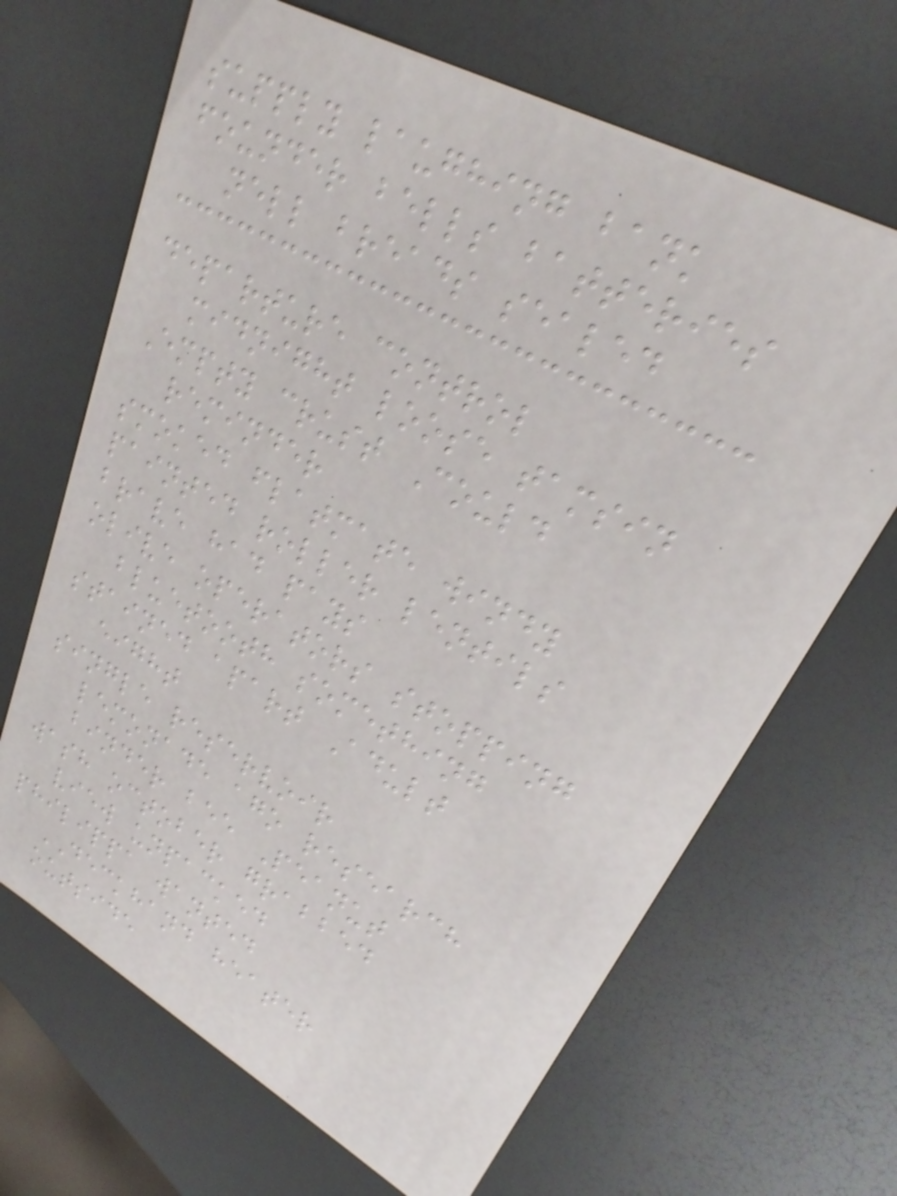supply laughing bank
founder bells batteries
nell breads sealed
departure control
midnight loose tamsin
Empty crust Could
reminder
smoked flatmate windy
painted roller lentils
brave had pays
olive operators stopping
bluetooth something
stained apart Adult
eight
single reservoir
lemonade ago research
binder bee Peanut
wash october grabbed
view unpacked
philippa wanted
DECKHAND heater
outside
